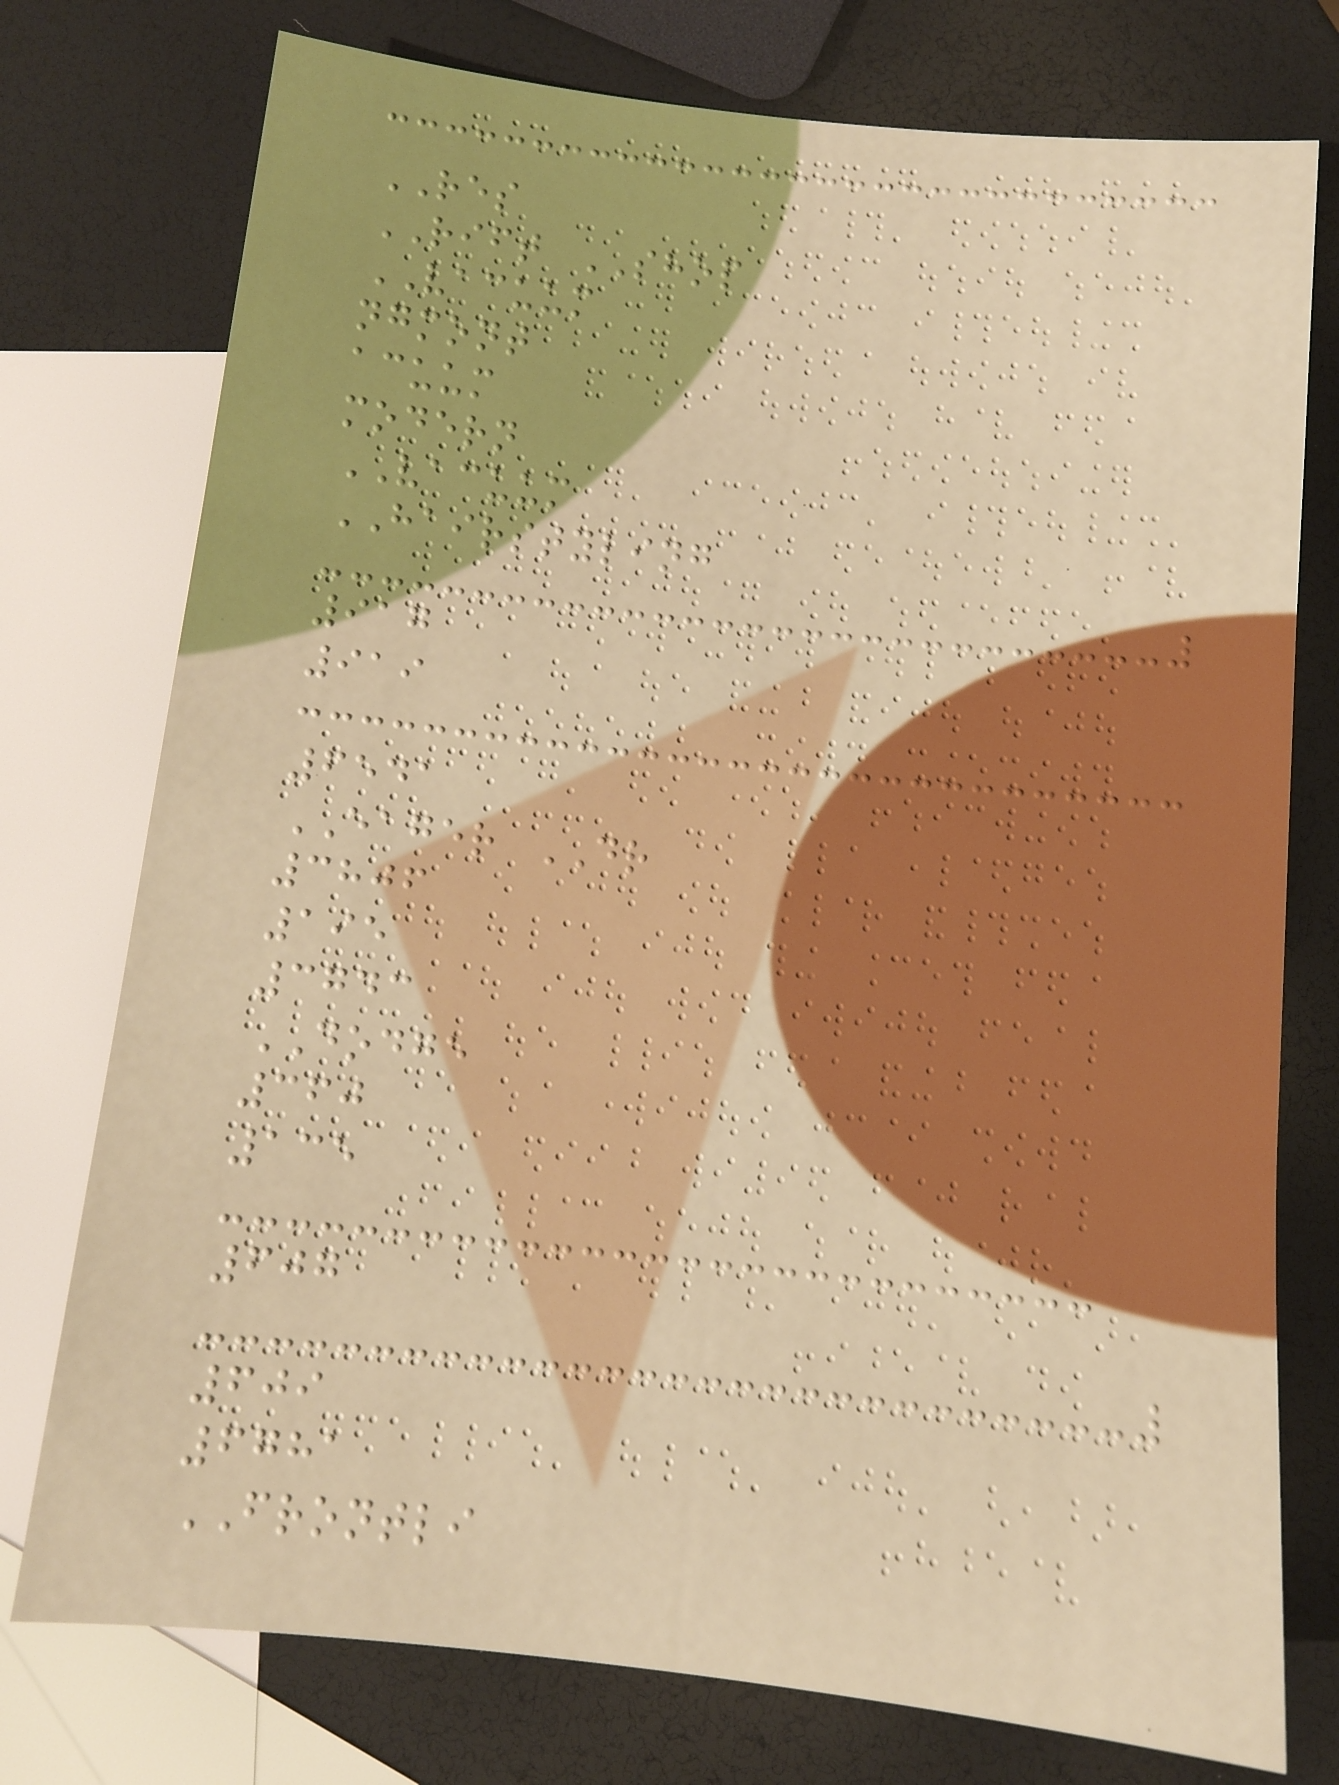RES
RIFT SHOP
VACUUM
ngmont
acuum
modern
VACUUM
HAIRSTYLING
917
919
6541
EAGER DR
3806
195
3743
DODGE
360
135
607
609
6781
FRONTLI
